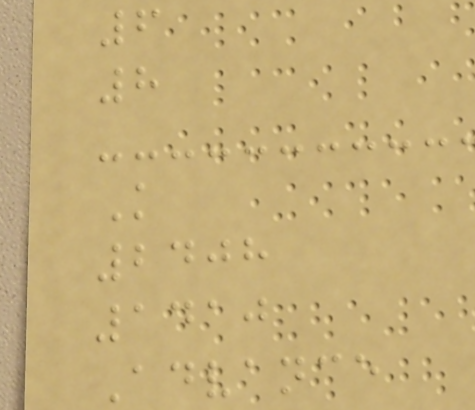6
8
K
2408
1410
Advance
